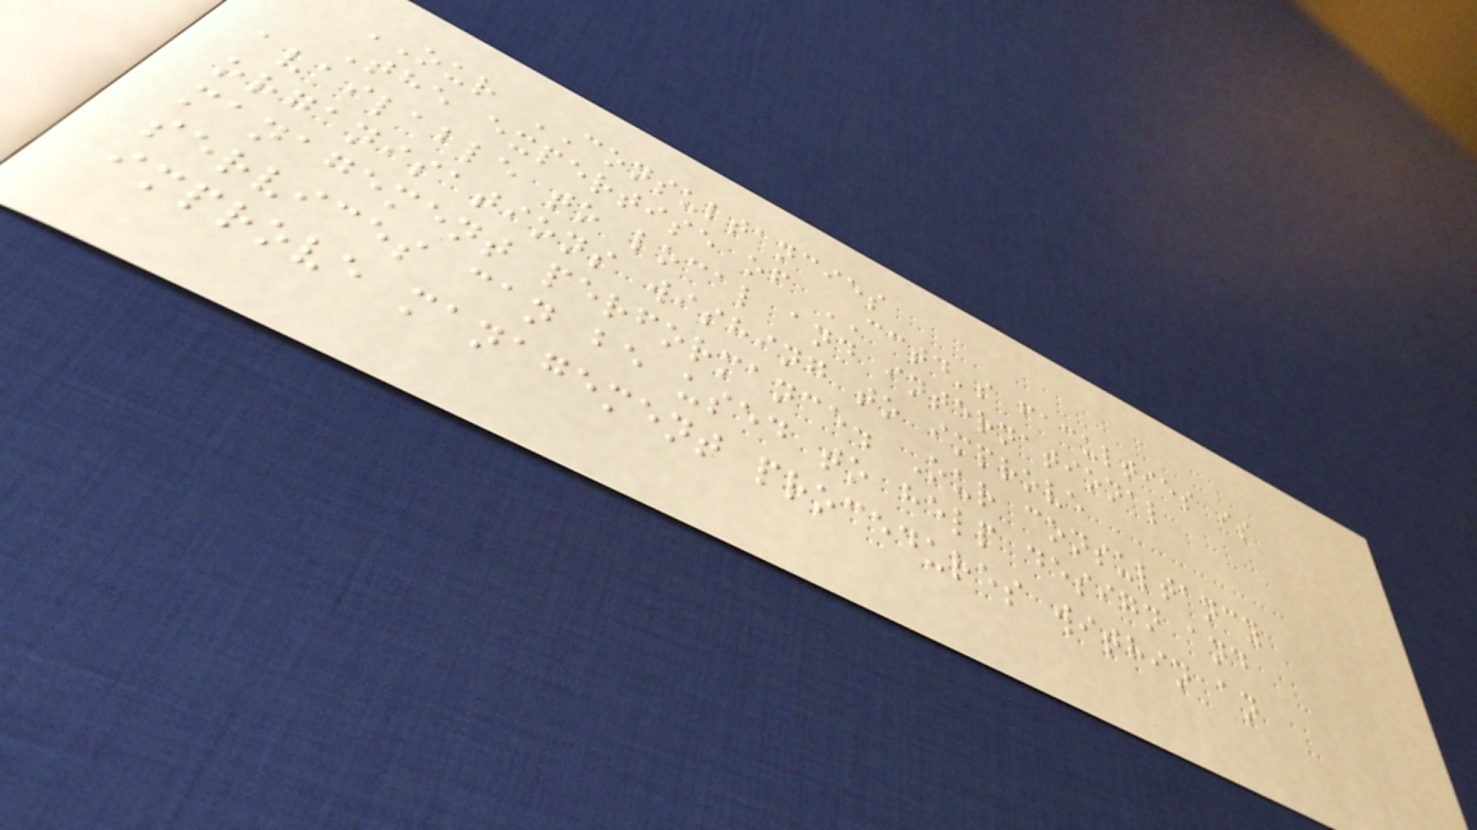OUR CONSULTANCIES
The expertise of CCTD's faculties is
available to local and international
organisations wishing to improve
management performance. Our consultancy
services can be used to help design and
improve management procedures within an
